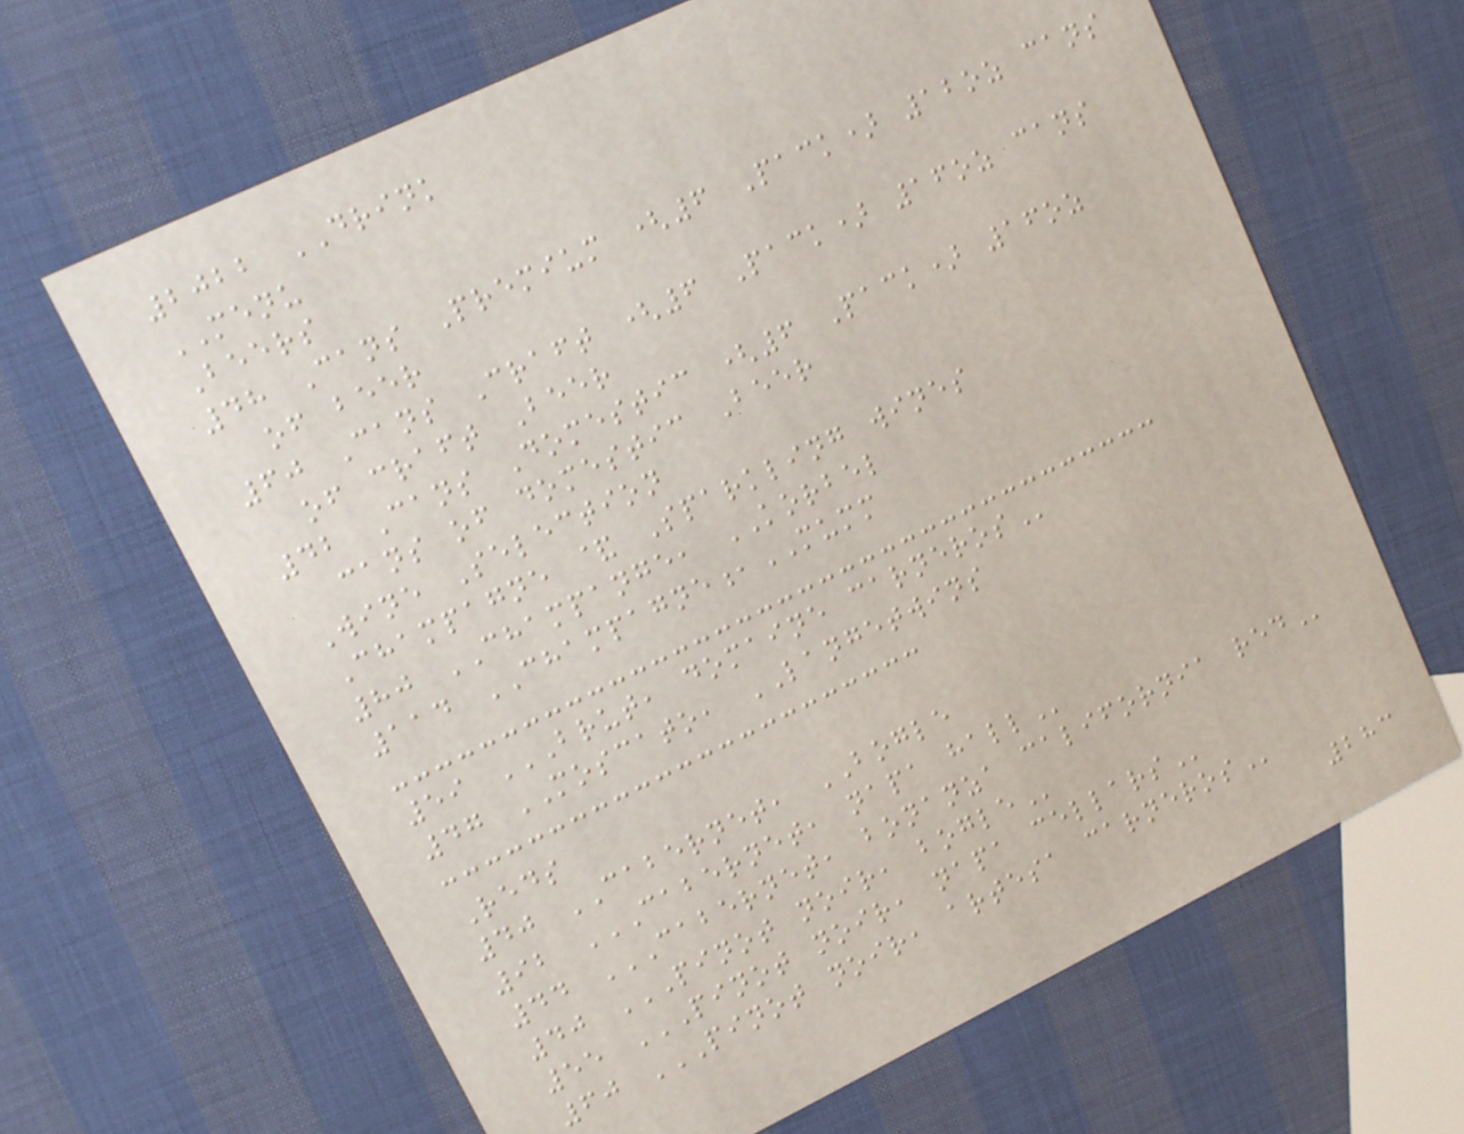2022 DRINK
MENU
Beers
48 Cans Premium (6 Pack) 12oz cans
of beer
60 Cans Craft (6 Pack) 16oz cans
of craft Beer
42 Cans Domestic (6 Pack) 16oz
cans of domestic Beer
Wine Selection
Champagne & Sparkling wines
80 CHAMPANGE, KORBEL
114 CHAMPAGNE,MUMM
59 BRUT, DOMAINE CARNEROS
47 MOSCATO, LANGETWINS
Reds
40 CABERNET, BOGLE
92 CABERNET, NAPA HALL
44 CABERNET, BONANZA CALIFORNIA RED
40 PINOT NOIR, BOGLE
55 PINOT NOIR, NAPA CELLARS
60 PINOT NOIR, ARTESA CARNEROS
283
